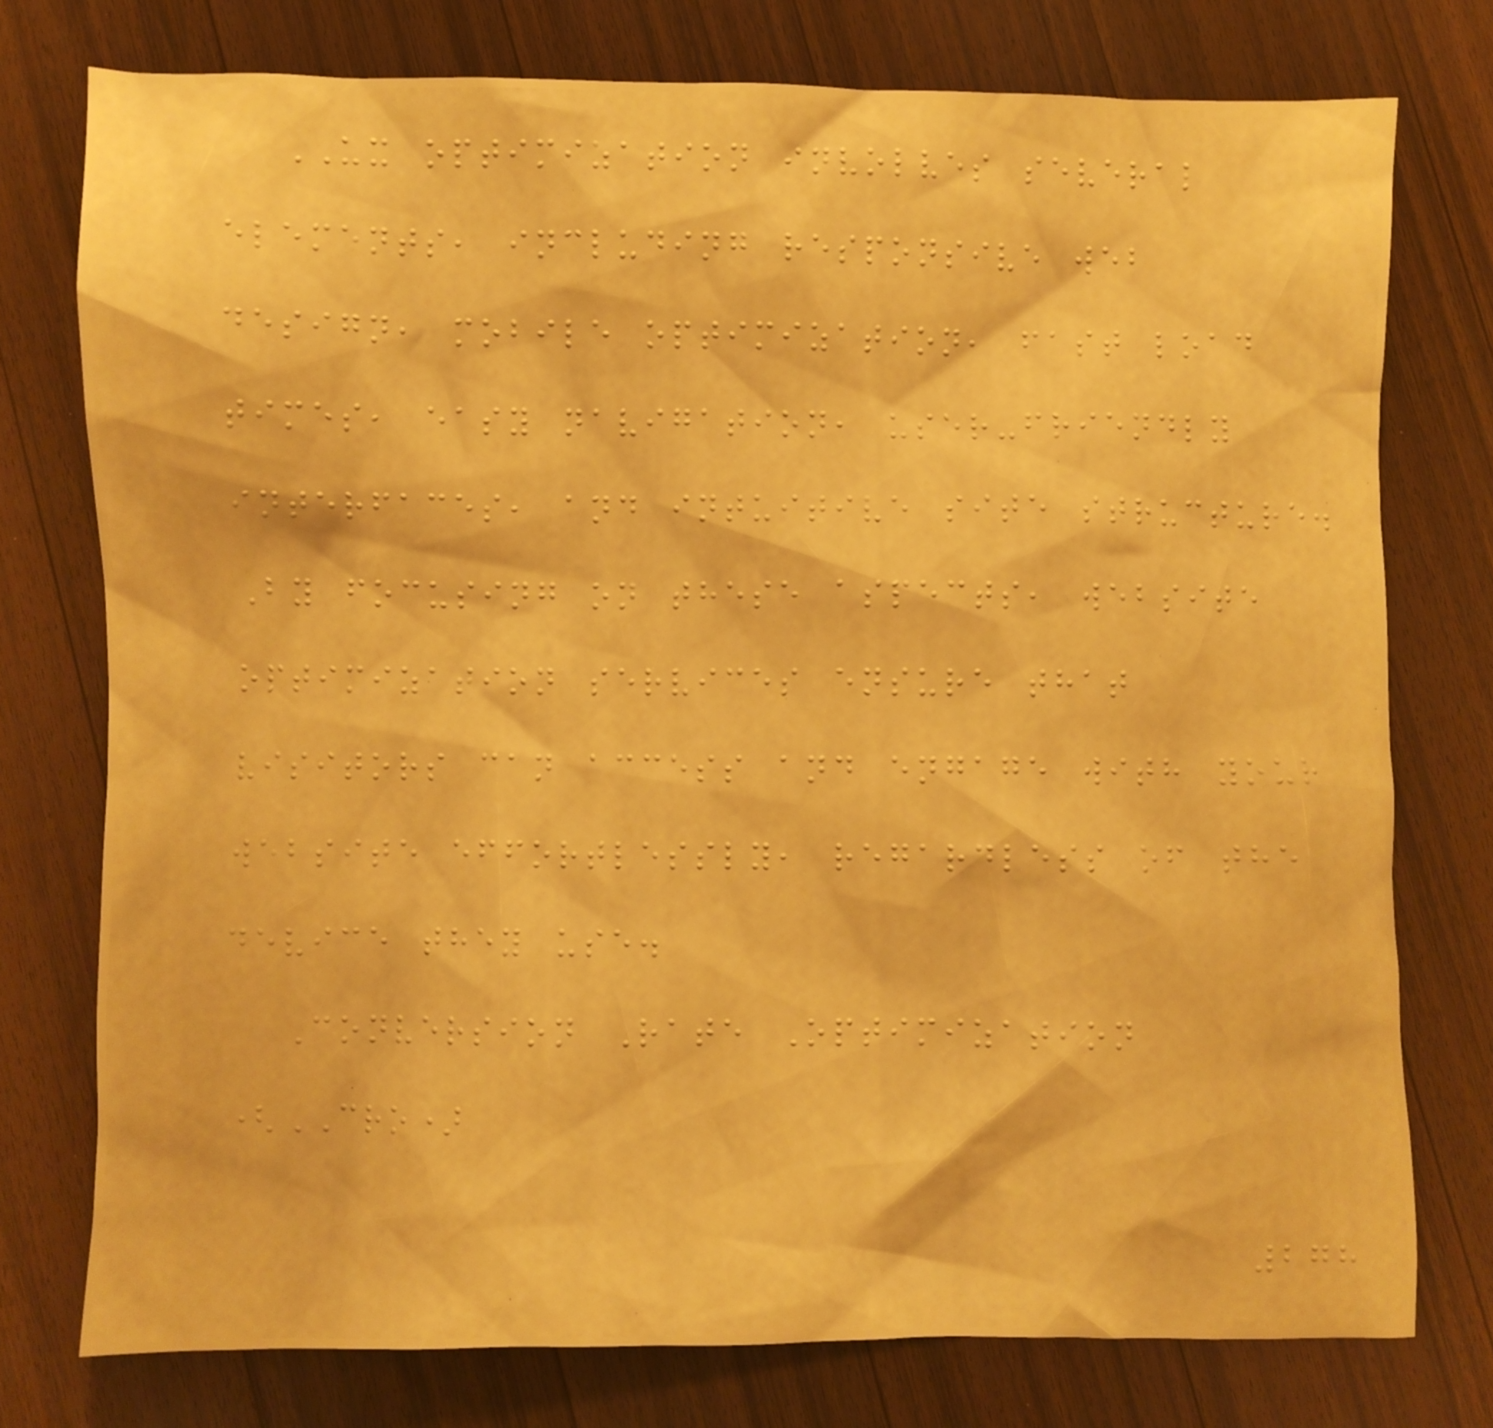UX optimization involves several
elements, including responsive web
design, mobile optimization, fast load
times, easy navigation, user-friendly
interfaces, and intuitive site structure.
By focusing on these aspects, website
optimization services ensure that
visitors can access and engage with your
website effortlessly, regardless of the
device they use.
Conversion Rate Optimization
(CRO)
278
